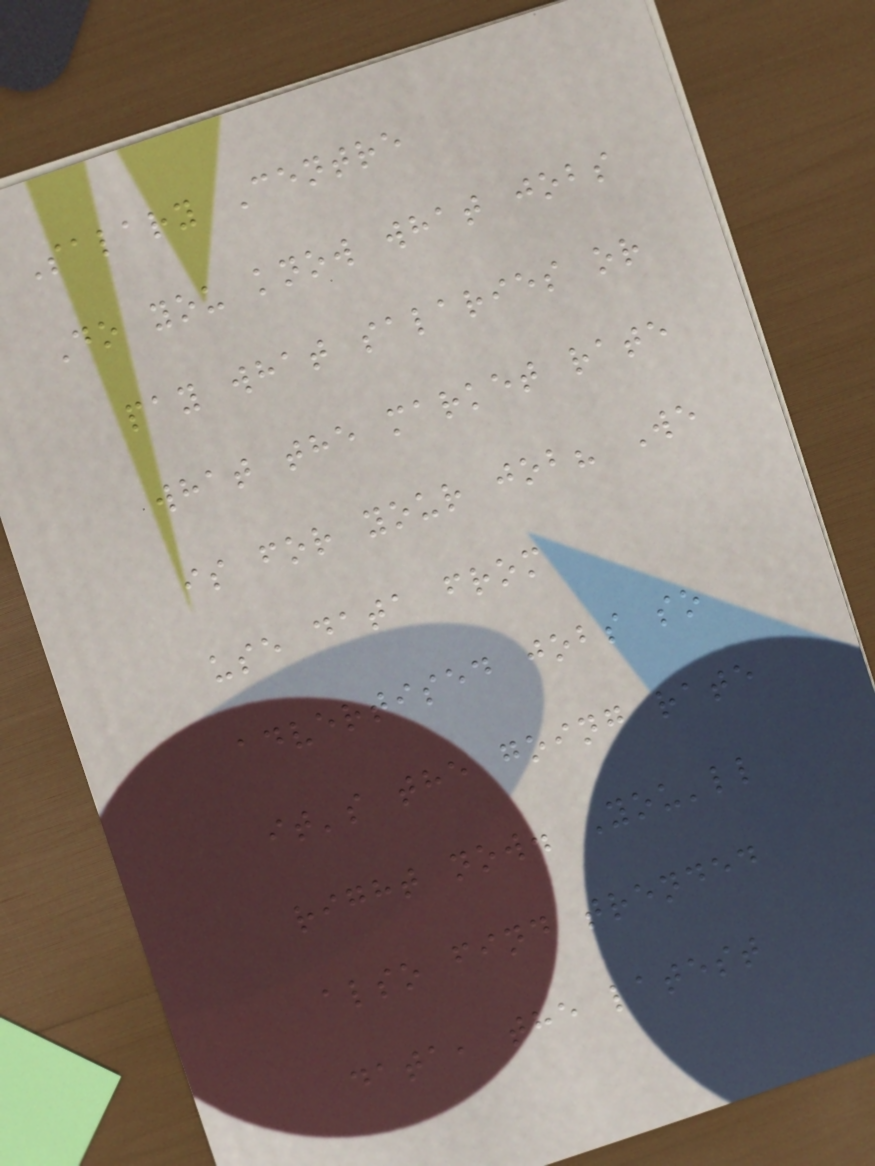Salary Centre
Do you know what jobs
pay what salaries or
what the market rate
is for your job? We
use data from
advertised jobs so
it's the going rate
right now. You'll
also find trended
data, the latest
